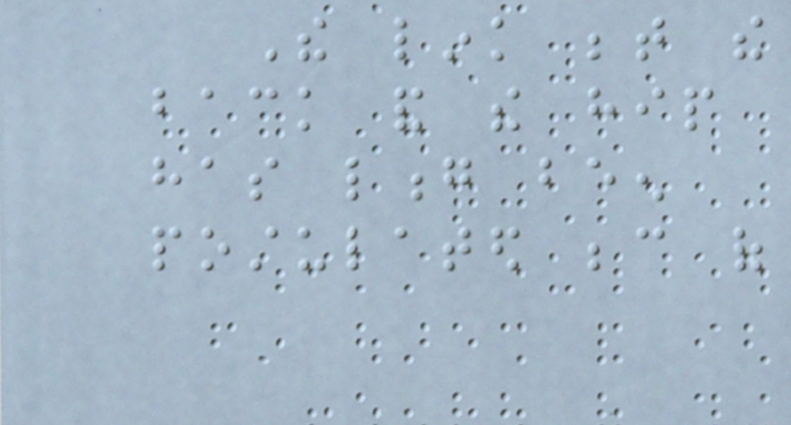The link between the
back and the hip
has long been
postulated because of
